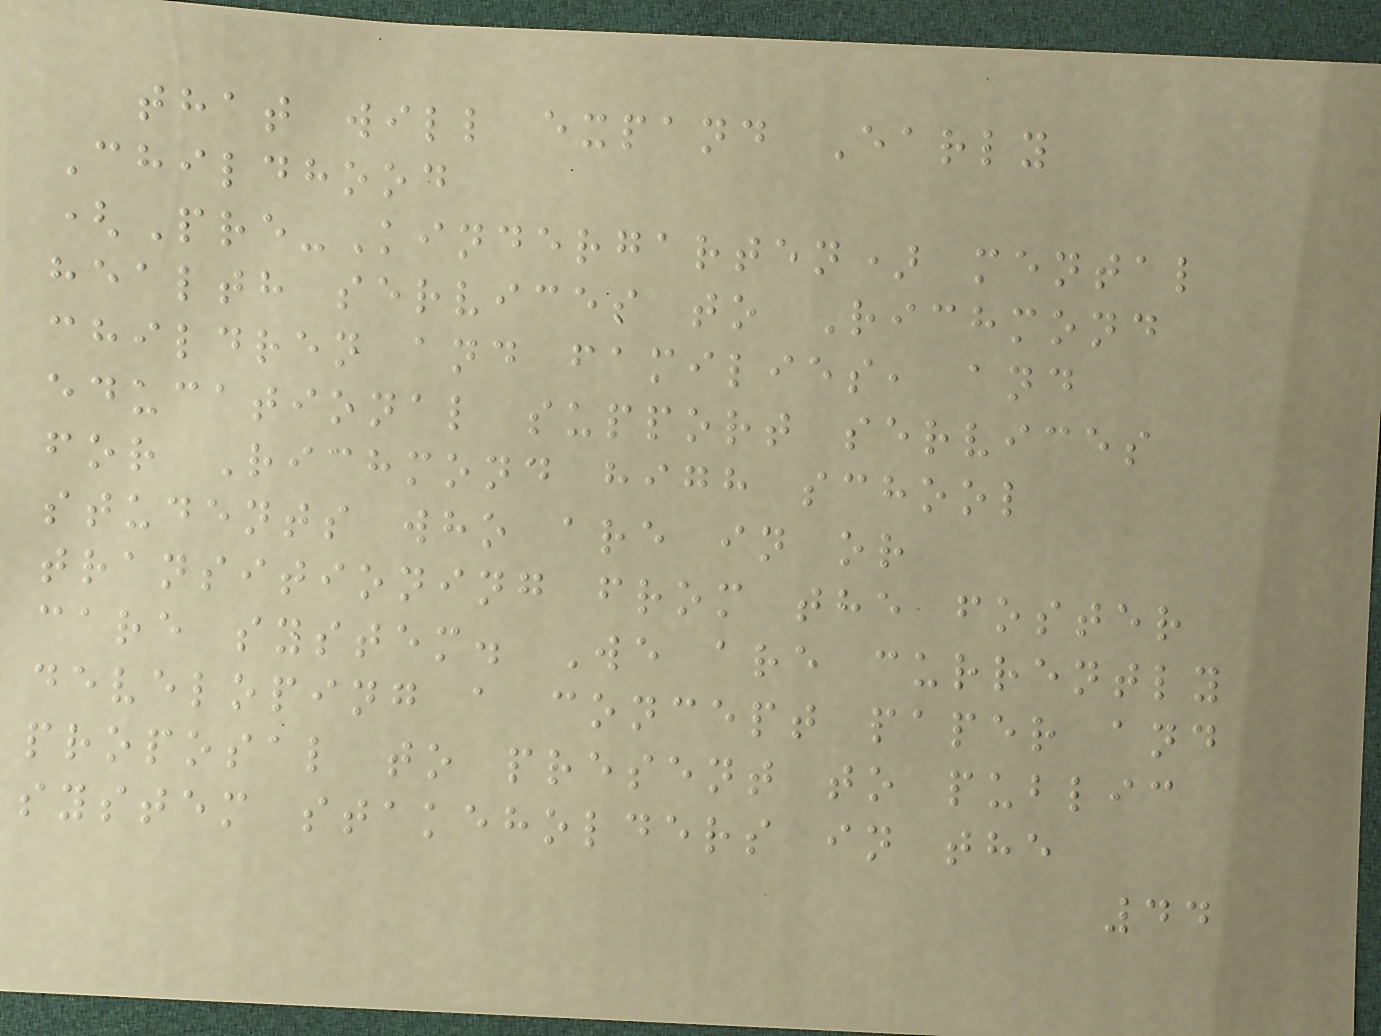that will expand Early
Childhood
(Pre-Kindergarten) mental
health services to Richmond
children and families, and
educational support services
for Richmond high school
students who are in or
transitioning from the foster
care system. We are currently
developing a concept paper and
proposal to present to public
system stakeholders in the
44
